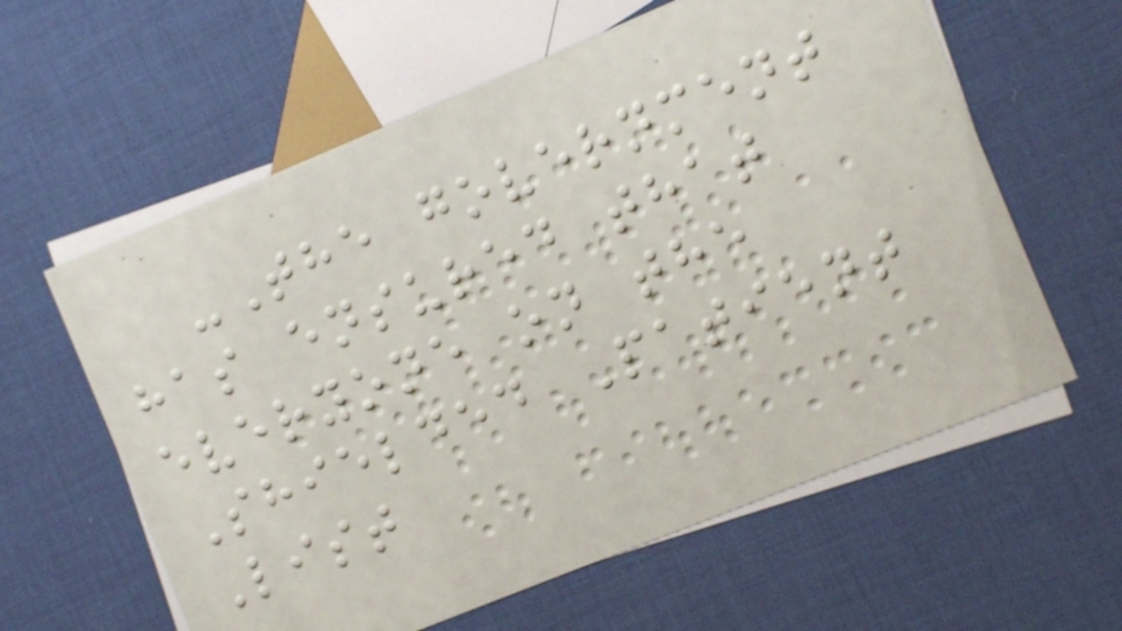-The government
has ensured that
everyone on the
Shielded Patient
List
